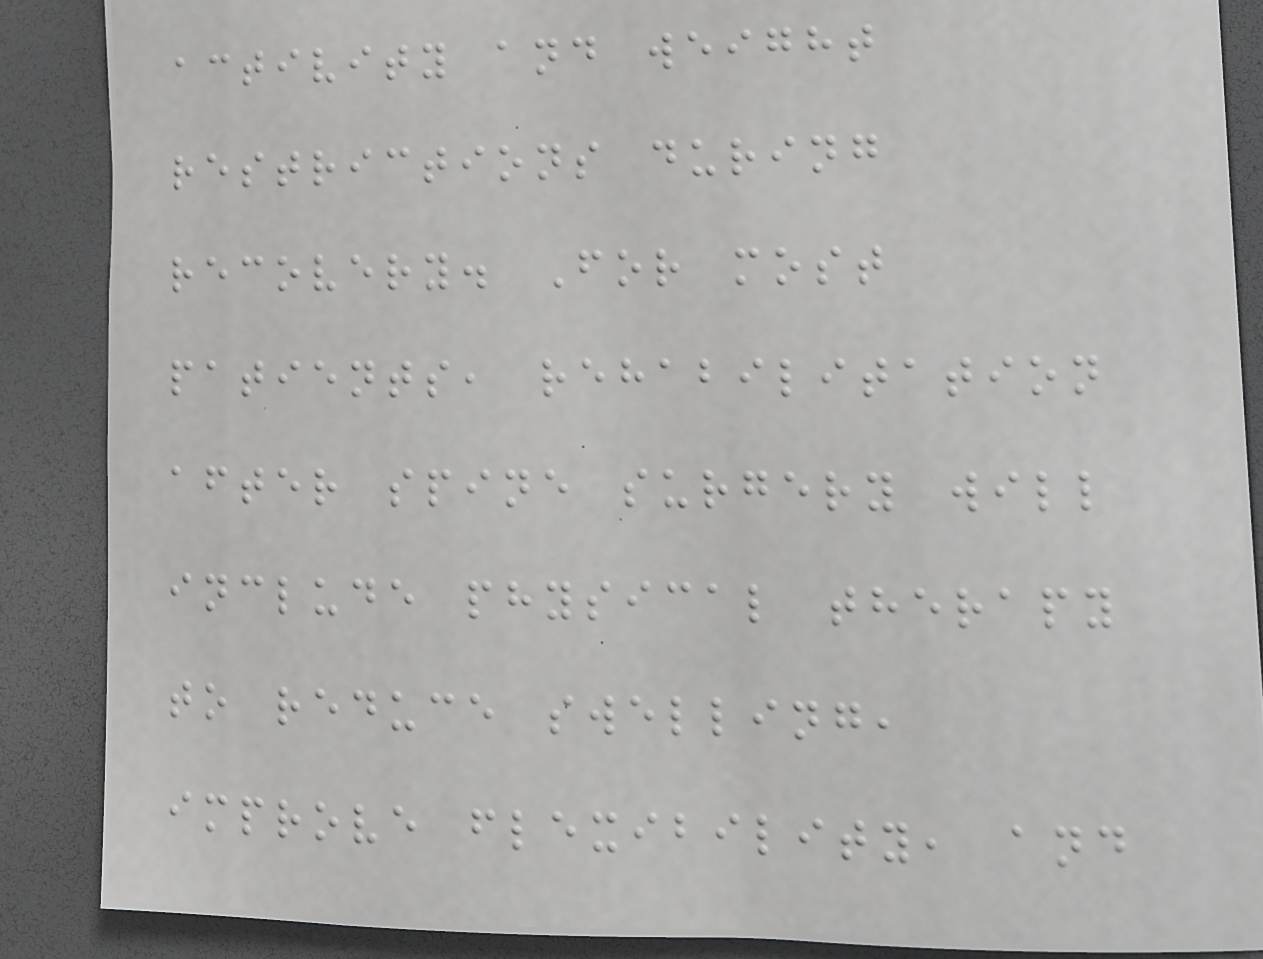activity and weight
restrictions during
recovery. For most
patients, rehabilitation
after spine surgery will
include physical therapy
to reduce swelling,
improve flexibility, and
